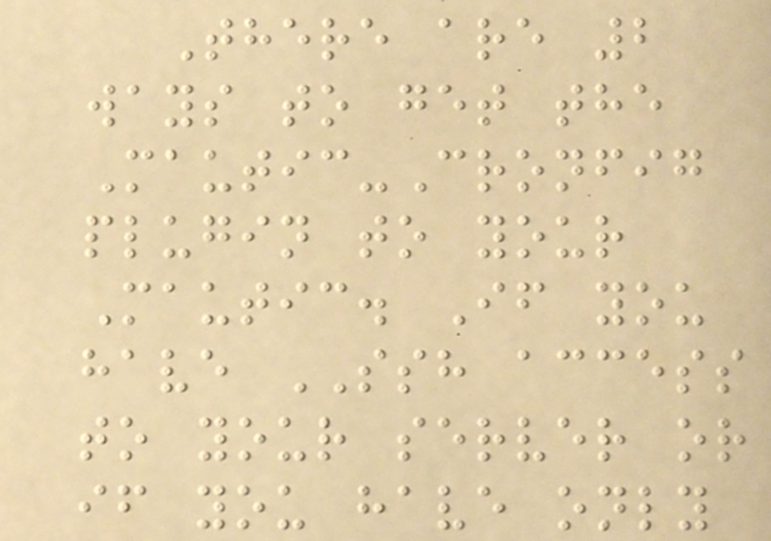There are 2
ways to get the
Mautic-Cronfig
plugin to your
Mautic. If you
have SSH access
to your server or
if you have only
